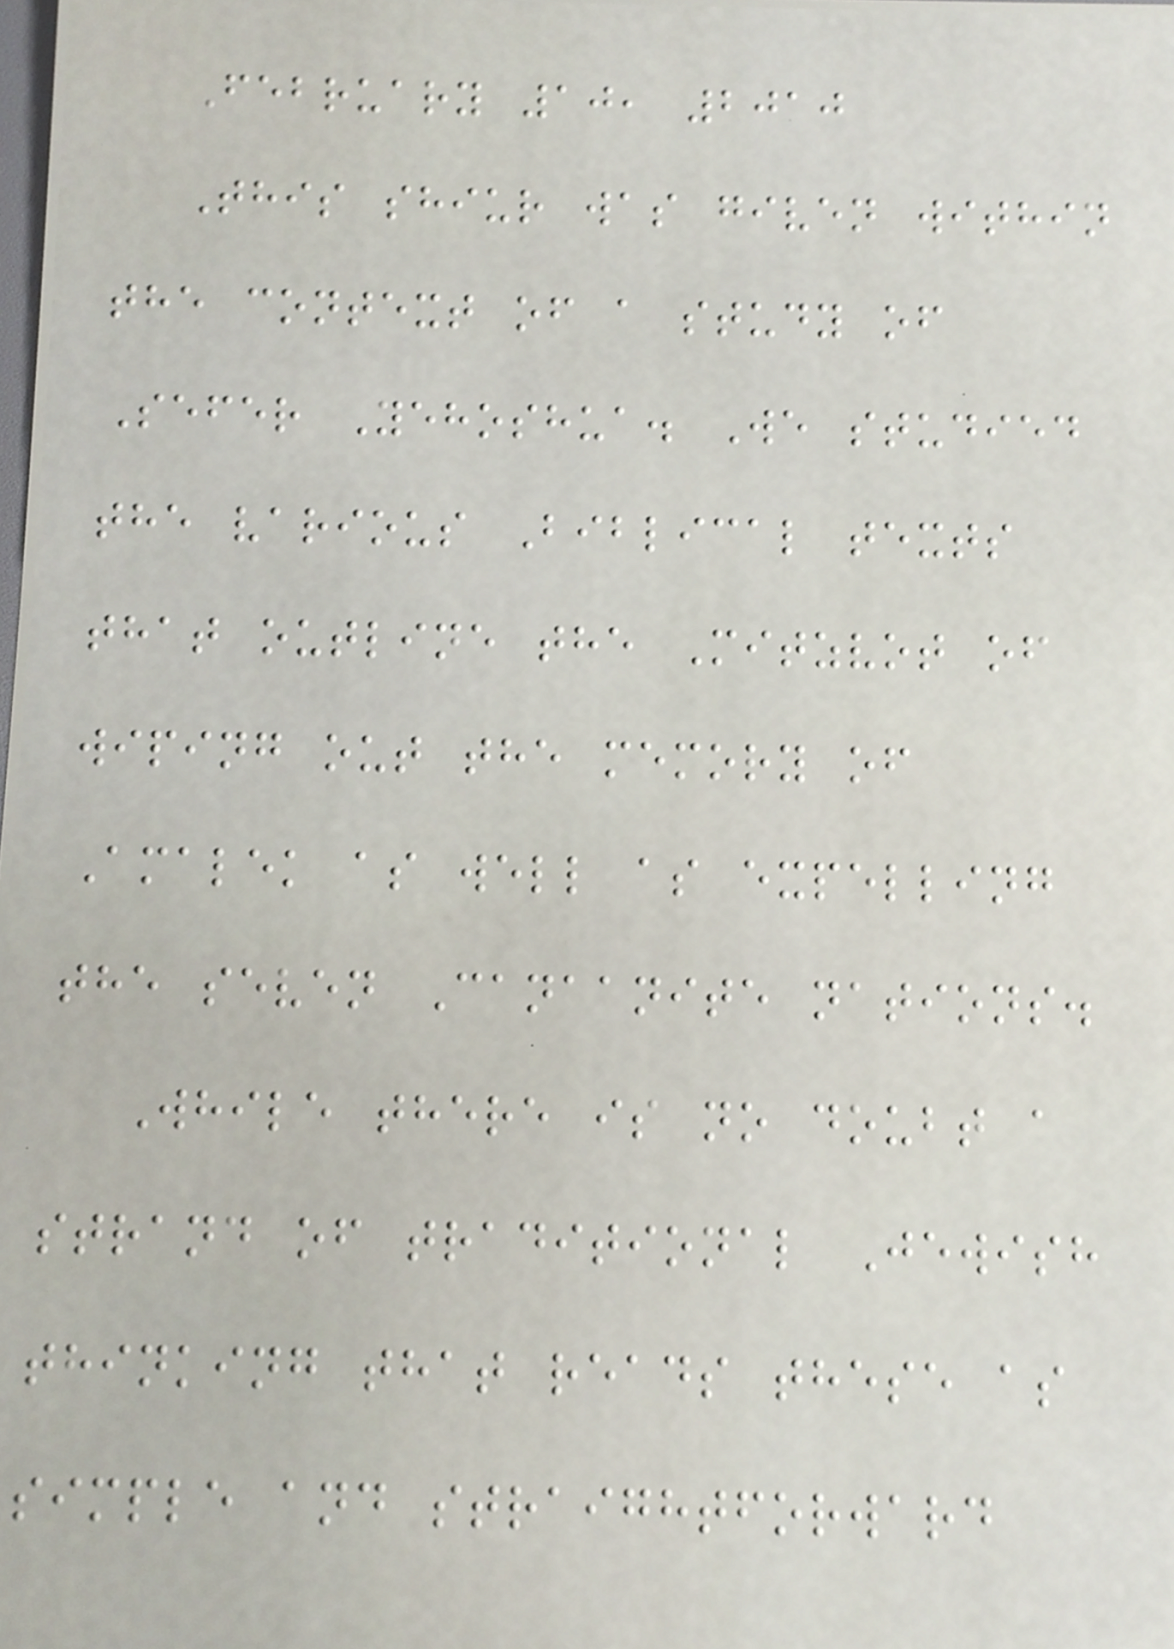February 10, 2010
This shiur was given within
the context of a study of
Sefer Yehoshua. We studied
the various Biblical texts
that outline the Mitzvot of
wiping out the memory of
Amalek as well as expelling
the seven Canaanite nations.
While there is no doubt a
strand of traditional Jewish
thinking that reads these as
simple and straightforward
